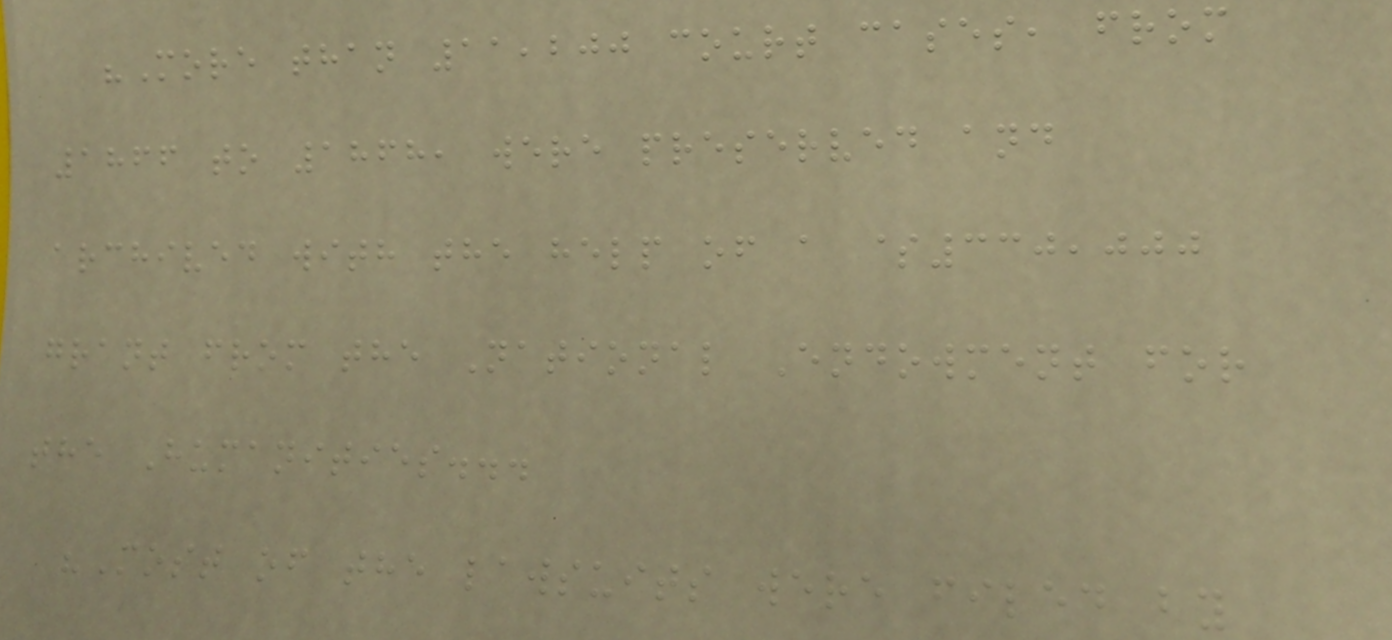"More than 11,200 court cases, from
1866 to 1868, were preserved and
archived with the help of a $330,000
grant from the National Endowment for
the Humanities...
"Most of the lawsuits were filed by
